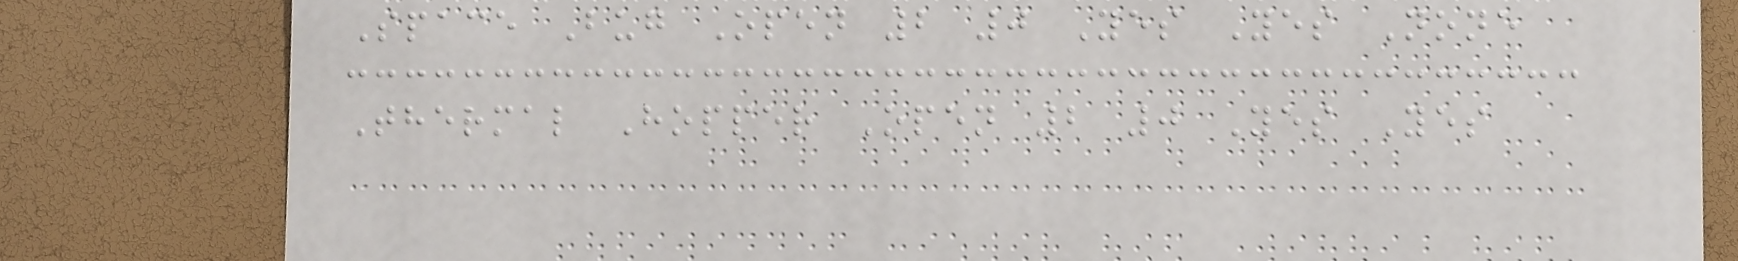Space Bug Open 2 0 Yes Yes None
Thermal Hopper Open 2 0 Yes Yes
